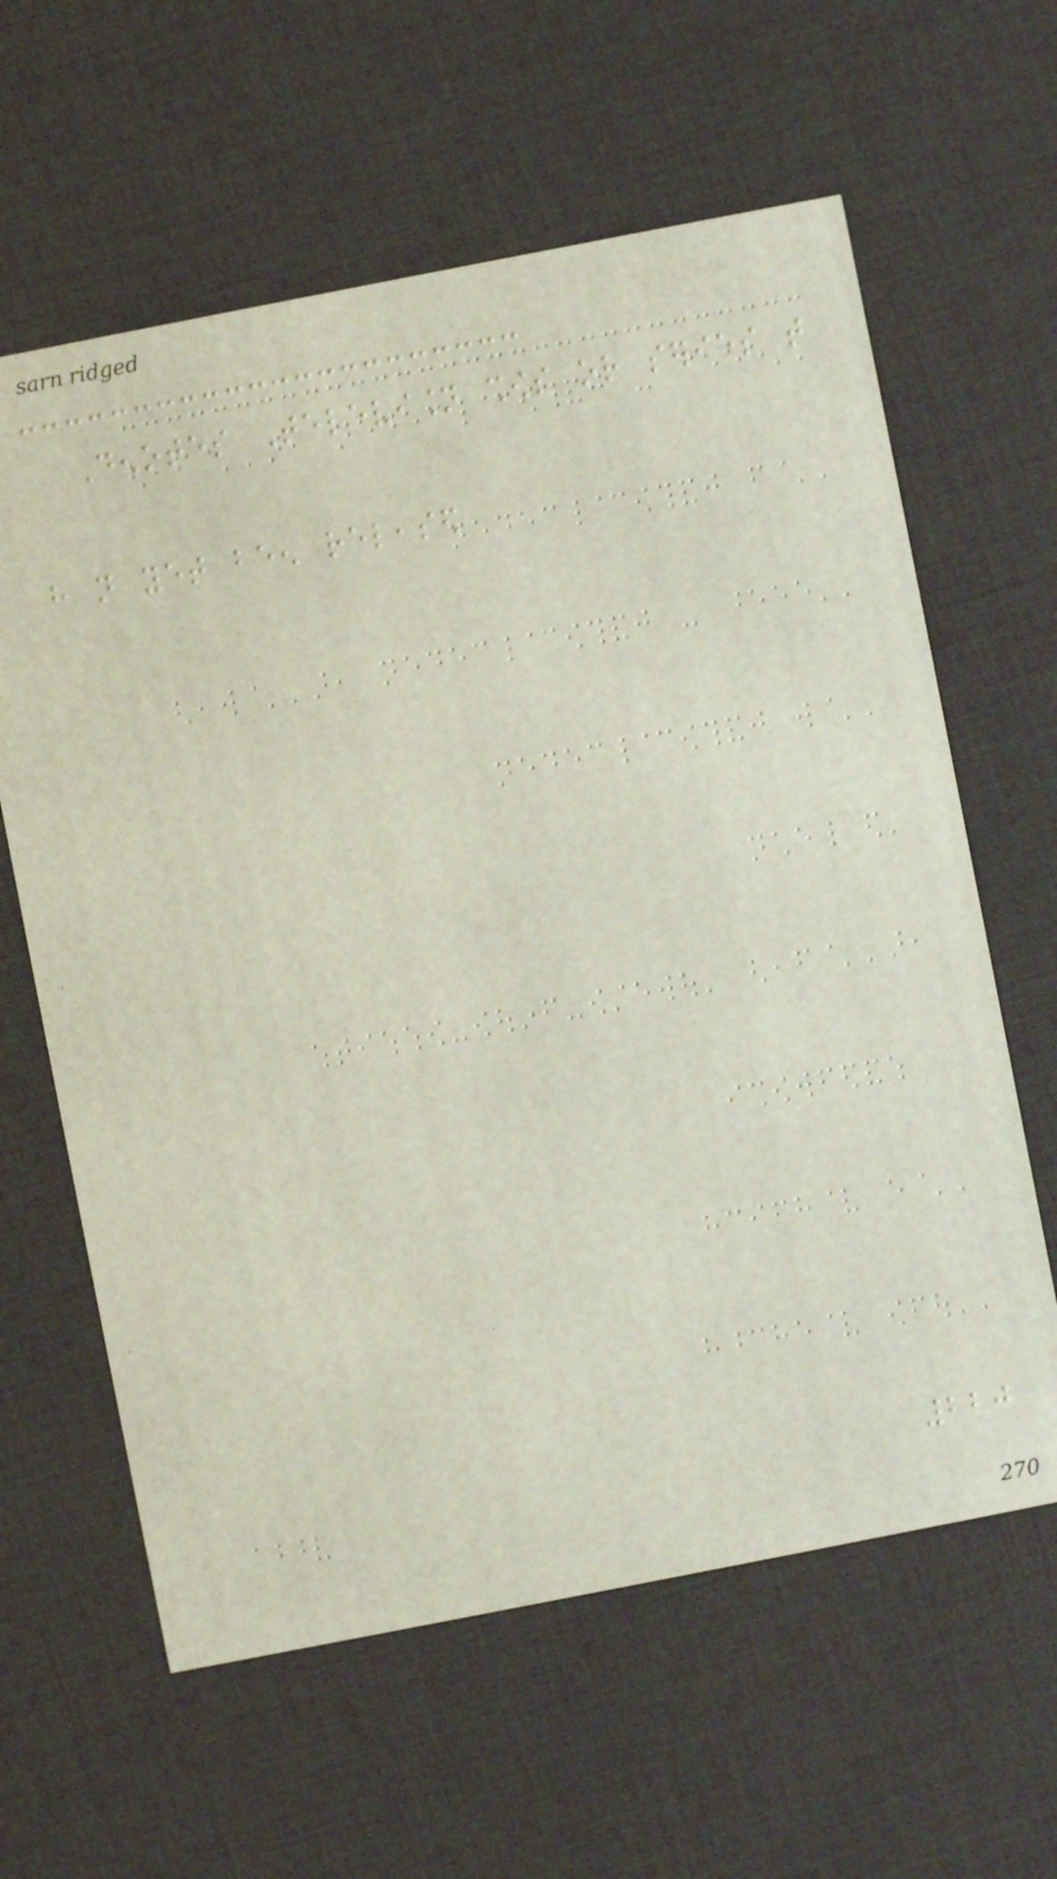Denotes Television shows or series that
have not yet been released
220
